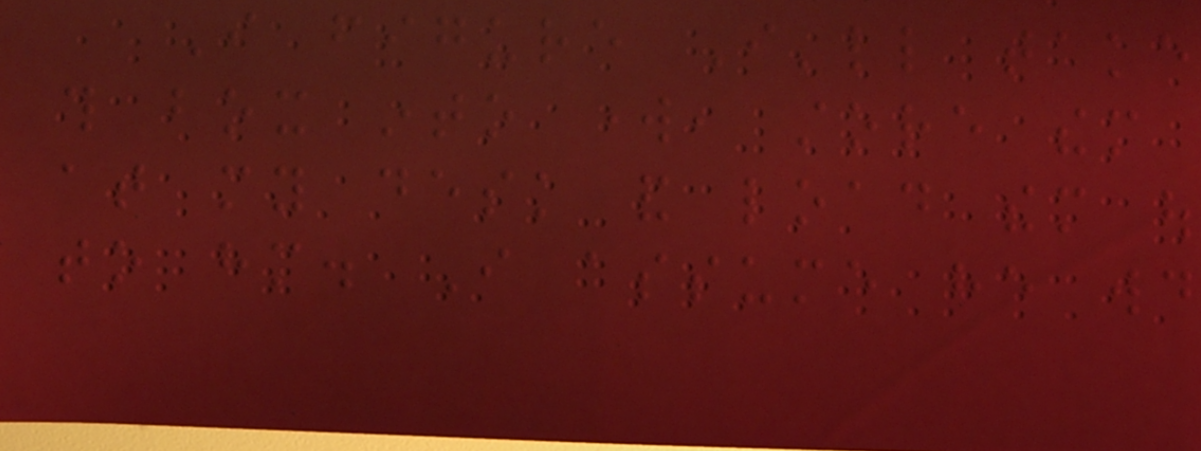I figure I'll take
this box into work, store them
at my desk and load them out
to him. I assume he would
